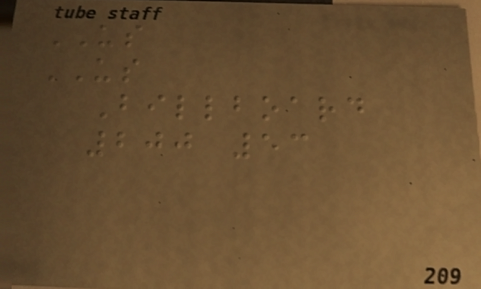US
US
Billboard
200 53
